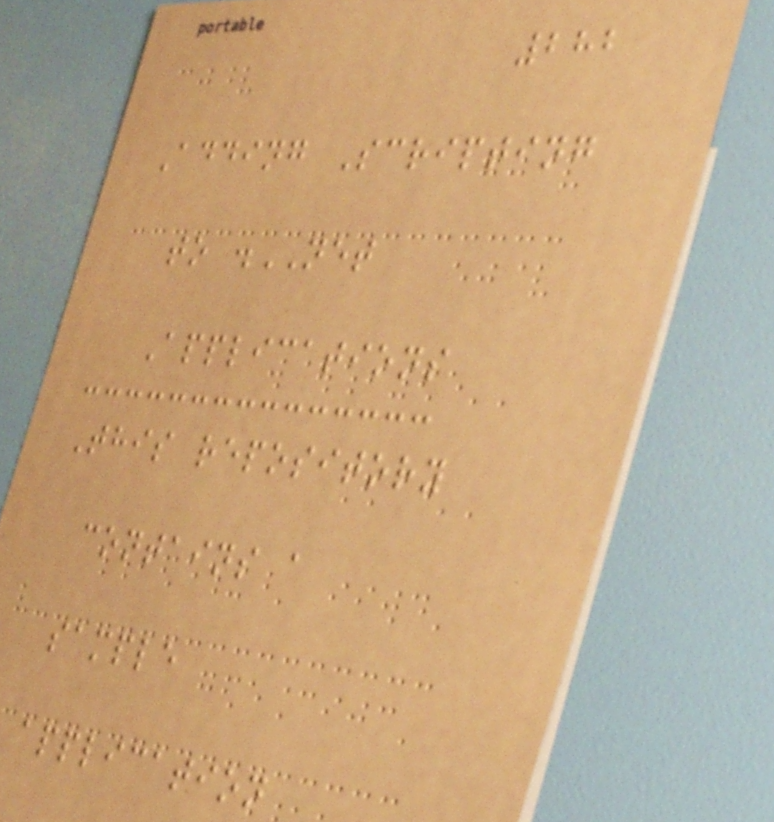282
Adding Scripting
to .NET
Applications
This repository
contains a
sample
application
